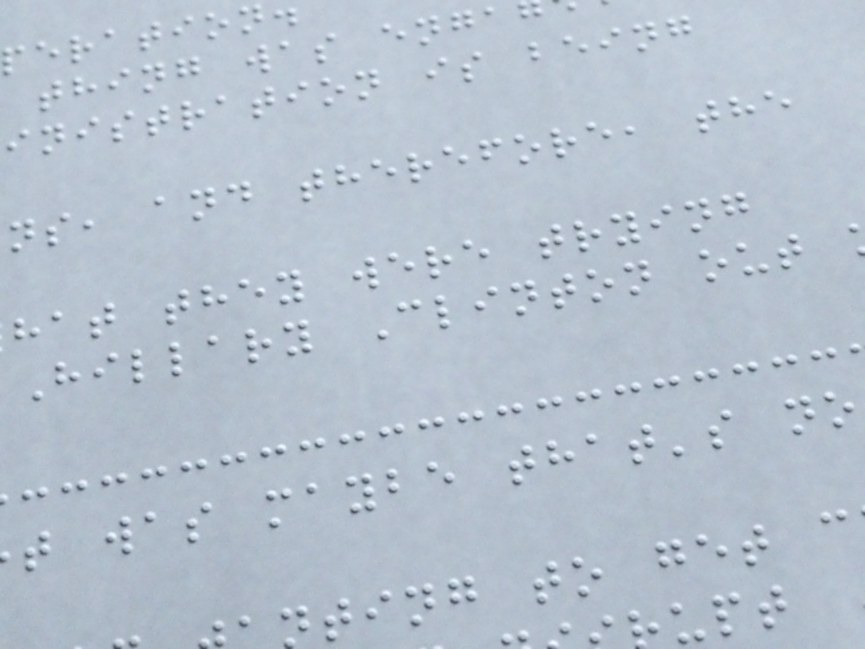thing was enga
inistration is being
ns, and therefore, the
hat they were trying
Hillary Clinton out
t was maybe that's no
ting to get c
